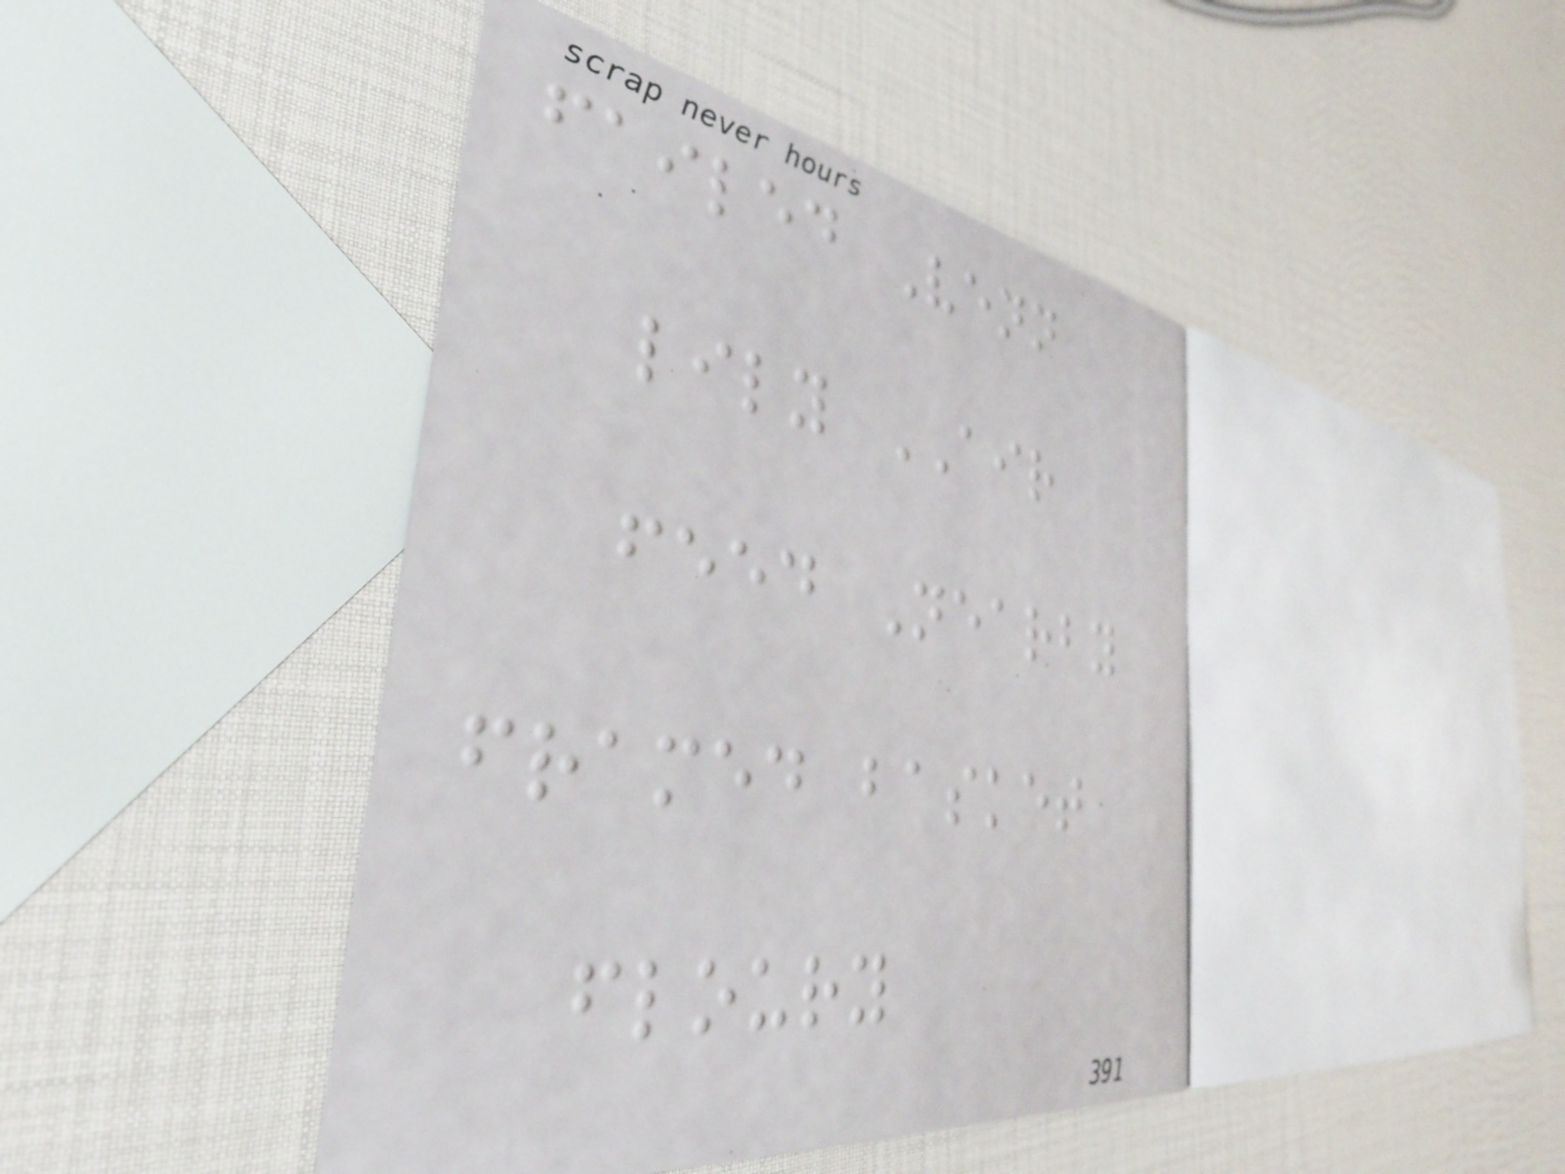failed Venn
lily AIR
feed Nearby
framed basket
floury
